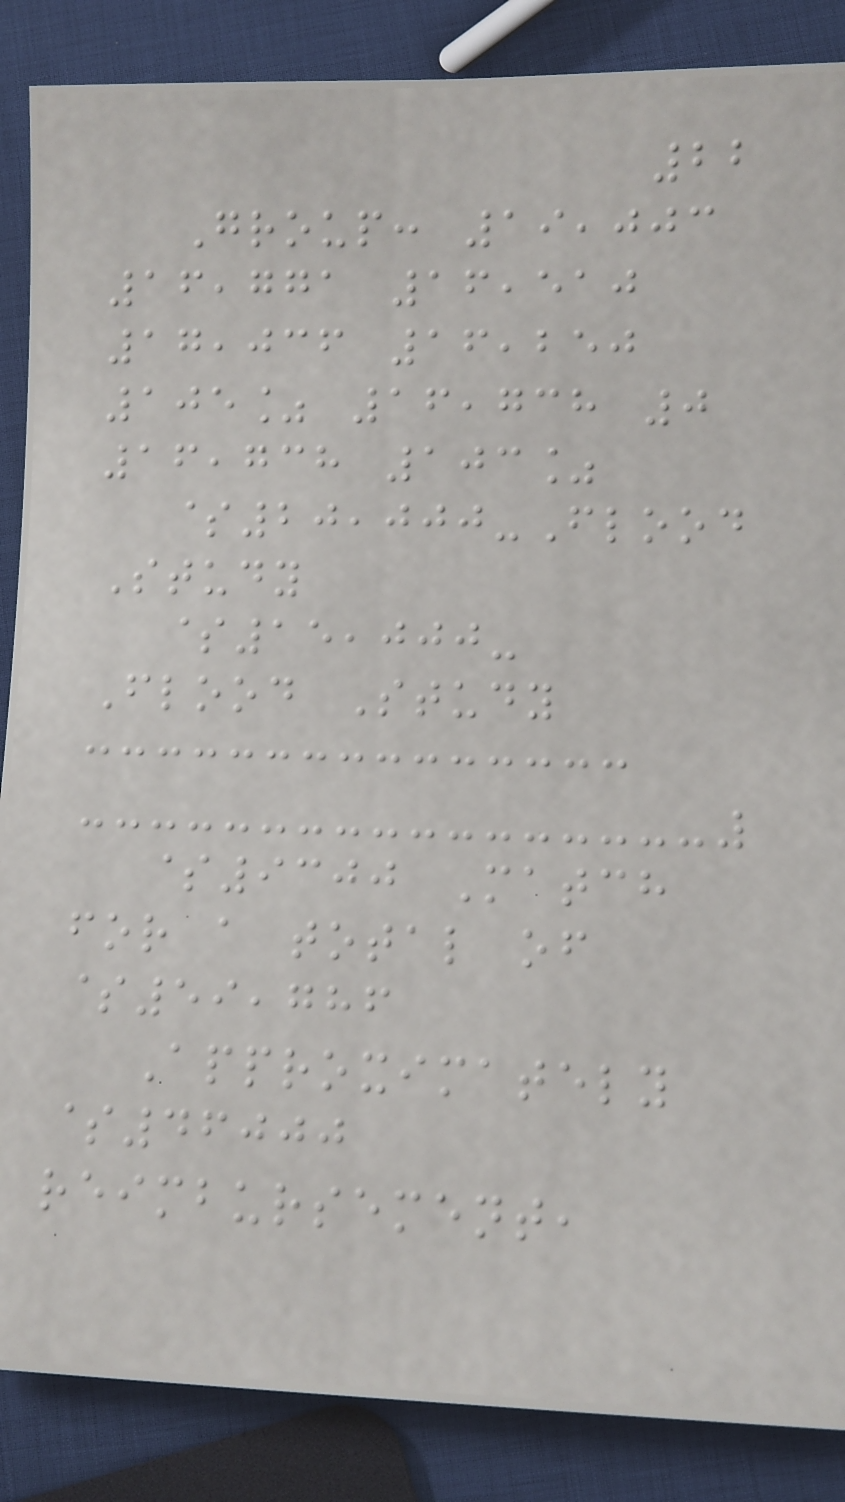22
Group: 19,003
16,771 16,510
17,036 16,250
105% 16,738 0
16,738 103%
$20,000-Flood
Study
$15,000-
Flood Study
$9300 Match
for a total of
$59,786
Approximately
$46000
reimbursement,
